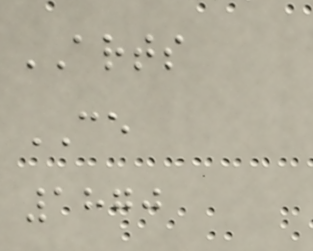ARTS
CE
1870
